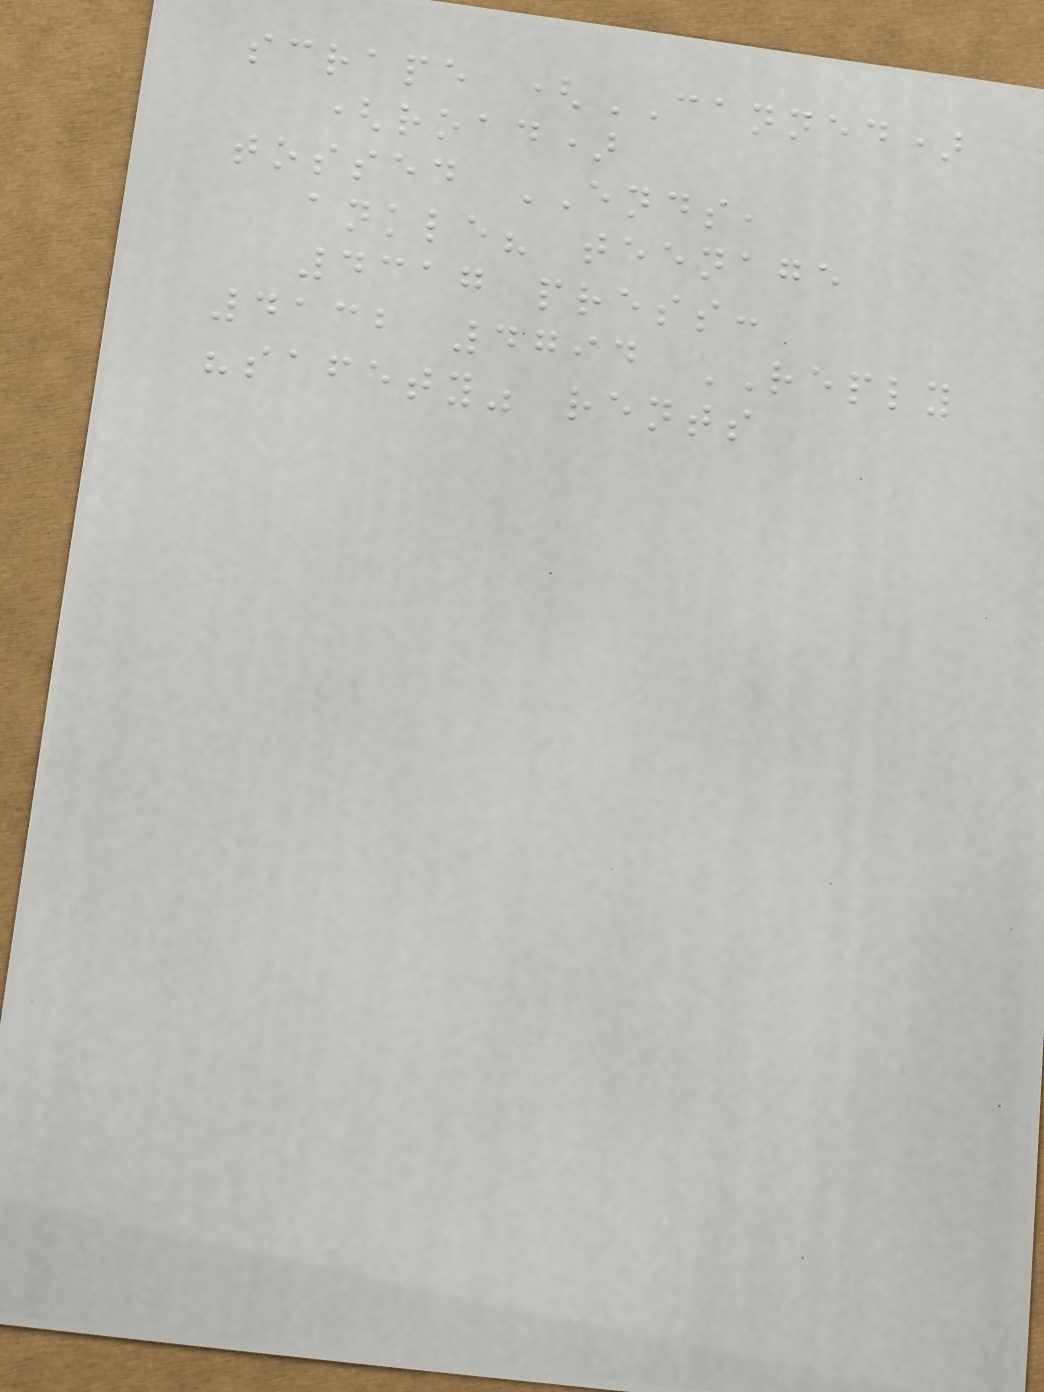scrape (CANNED)
(road)
tossed ENDS,
ankle? teenage
4317 press:
4132 4794 REPLY
"safety" rents
